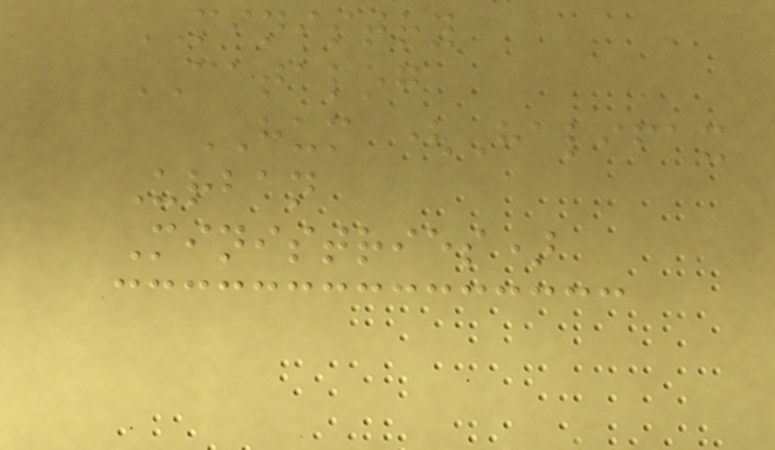MINISTRY
CATALOG
HUM (Halifax
Urban
Ministries)
